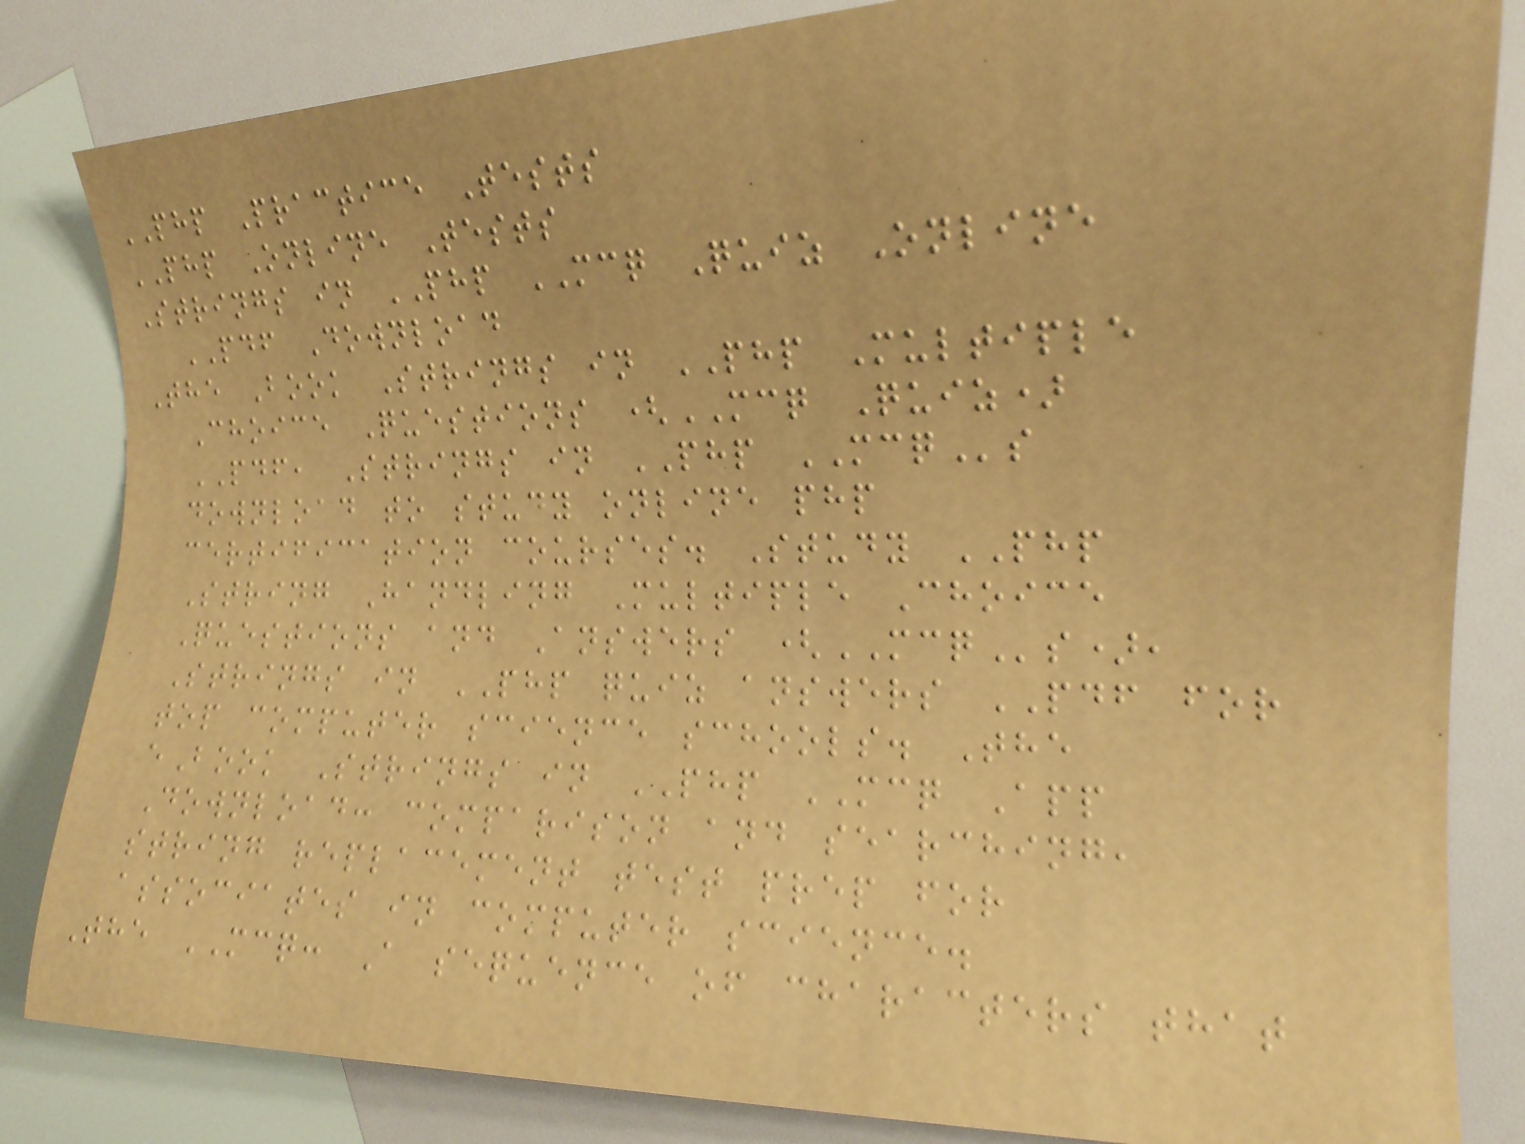PHP Practice Tests
PHP Online Tests
Strings in PHP MCQ Quiz Online
PDF Download
The Book Strings in PHP Multiple
Choice Questions (MCQ Quiz)
PDF, Strings in PHP MCQs
download to study online php
certification courses. Study PHP
String Handling Multiple Choice
Questions and Answers (MCQs),
Strings in PHP quiz answers PDF for
top computer science schools. The
eBook Strings in PHP MCQ App
Download: comparison and searching,
string replacement test prep for
associates in computer science.
The MCQ: A sequence of characters that
